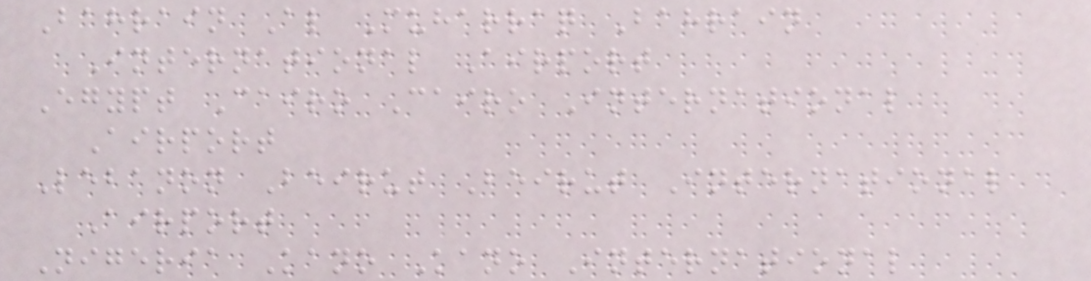Bahrain Al Muharraq Bahrain
International Airport
Egypt Cairo Cairo International
Airport
Lebanon Beirut Beirut International
Airport
Nigeria Kano Kano International
